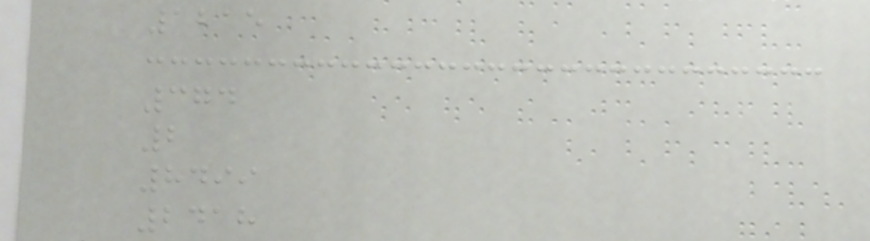1215
374
2
8499
2418
